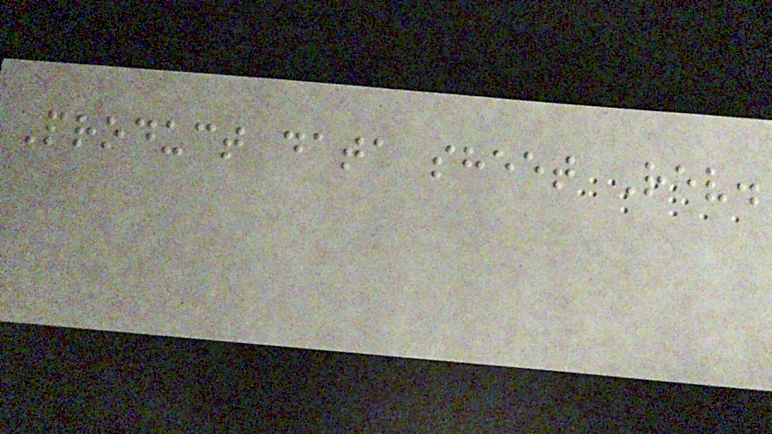Product data sheet Rev.
